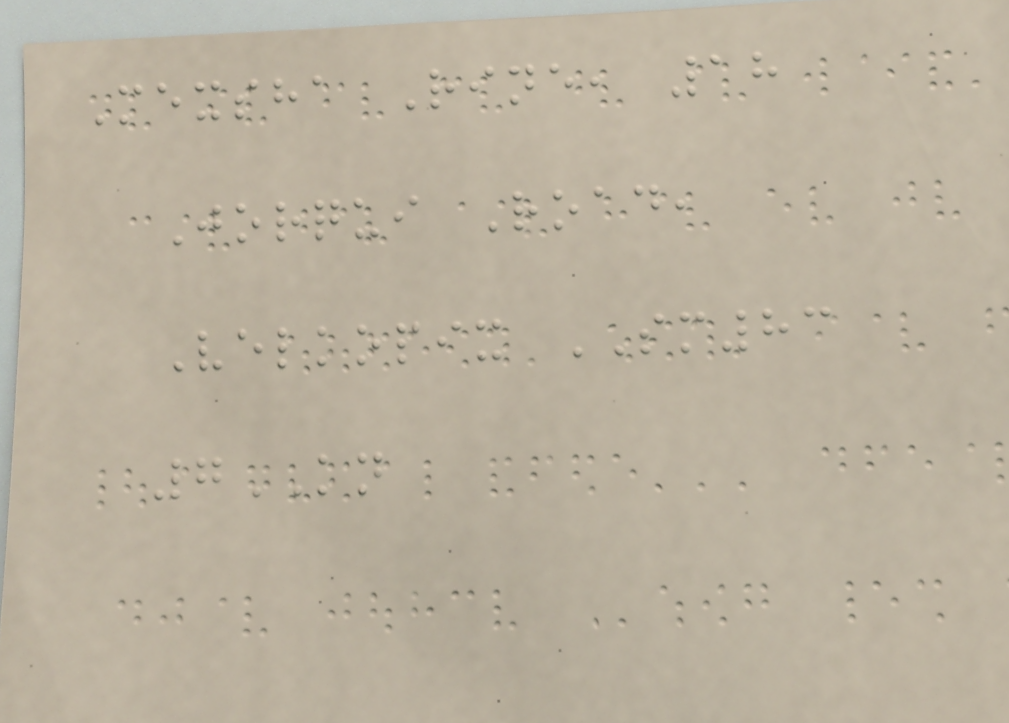Mexsha Rine, 18
Jorqui Road,
Velkopix SM83
7KN
